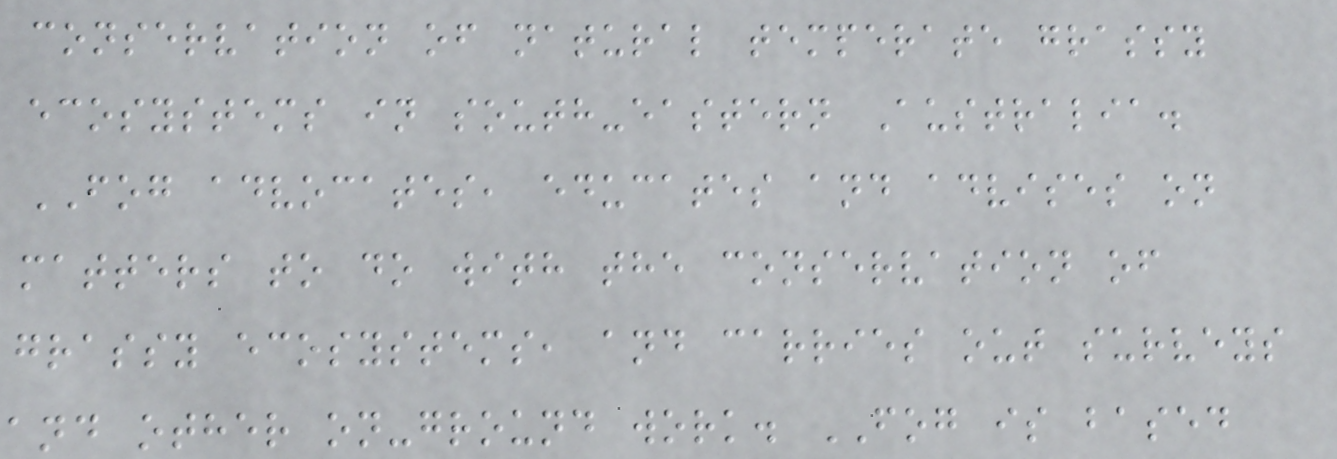conservation of natural temperate grassy
ecosystems in south-eastern Australia.
FOG advocates, educates and advises on
matters to do with the conservation of
grassy ecosystems, and carries out surveys
and other on-ground work. FOG is based
